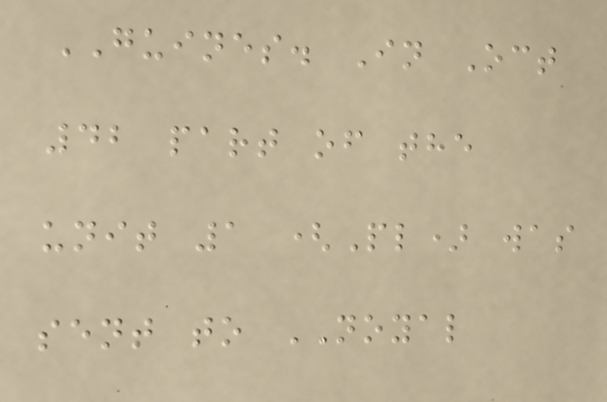GUINES. In Oct
42 part of the
unit 1 (Pl) was
sent to NOYAL
